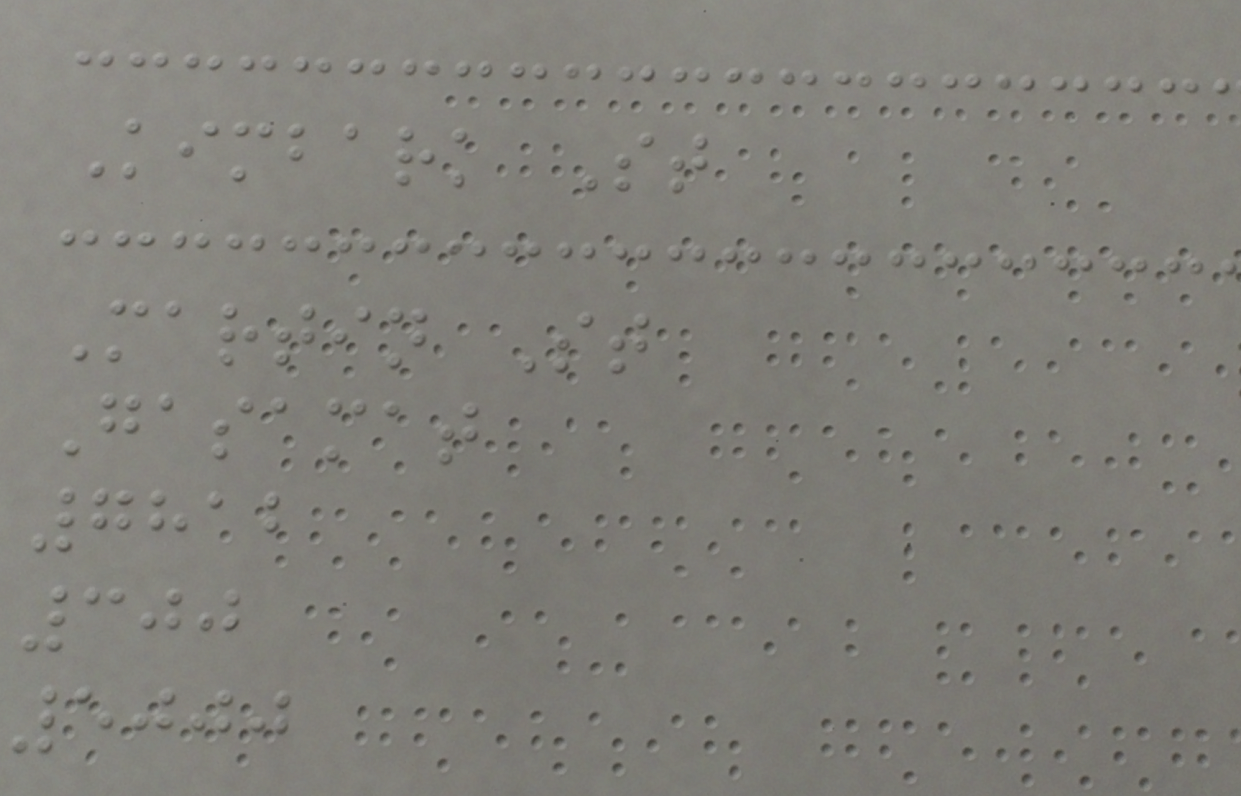Kimbark St
Martin St
Gasamat
7812
300
5000
